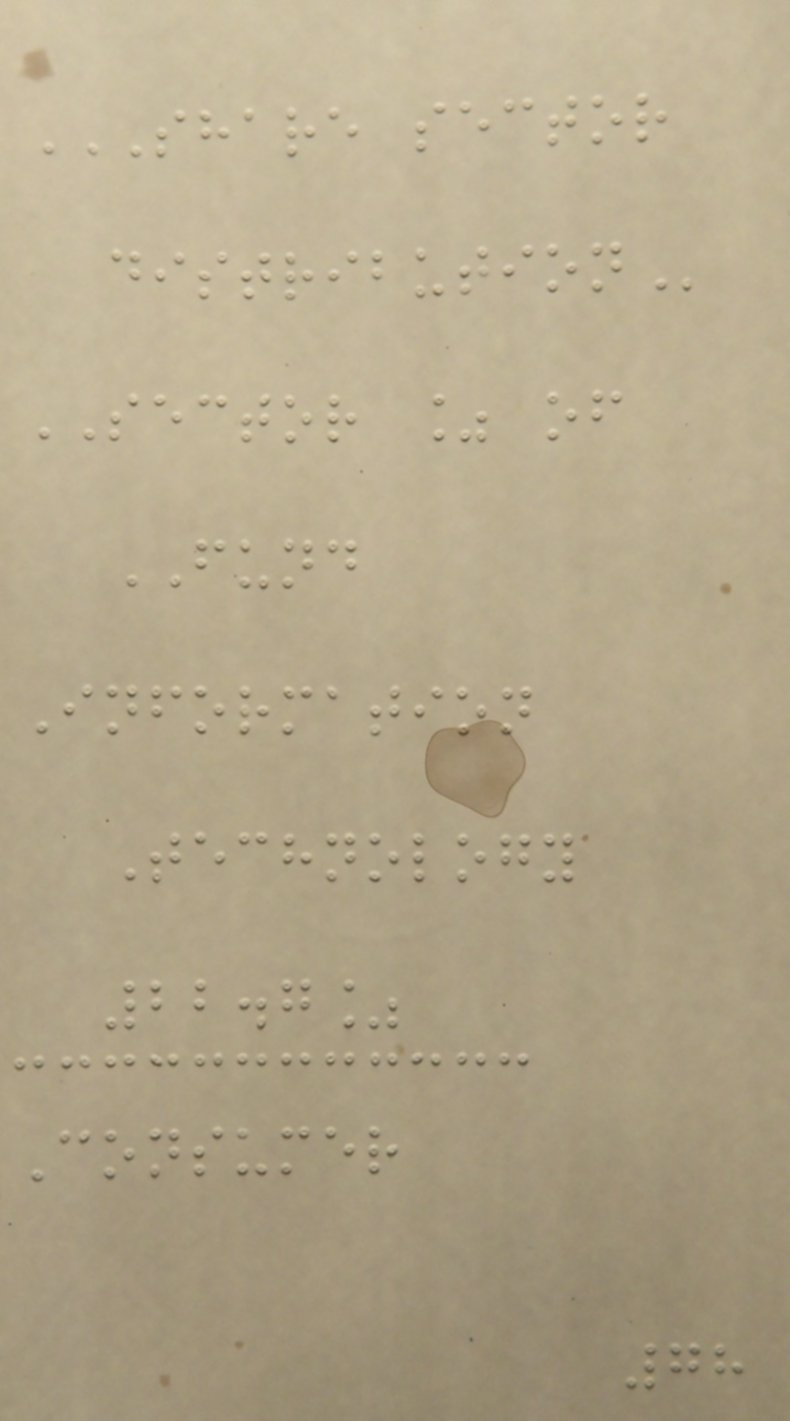SHARE SECTOR
DISTRIBUTION
SECTOR % of
FUND
Information
Technology
22.7%
Consumer
78
